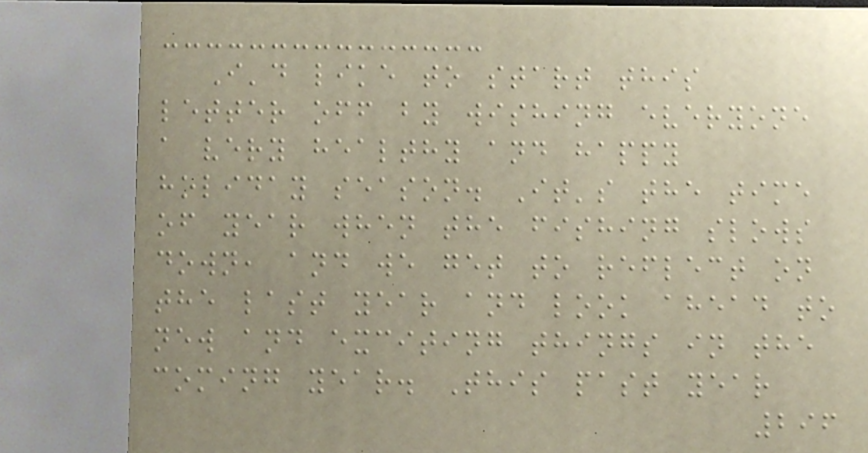I'd like to start this
letter off by wishing everyone
a very healthy and happy
holiday season. It's the time
of year when the fishing slows
down, and we get to reflect on
the last year and look ahead to
new and exciting things in the
coming year. This past year
296
